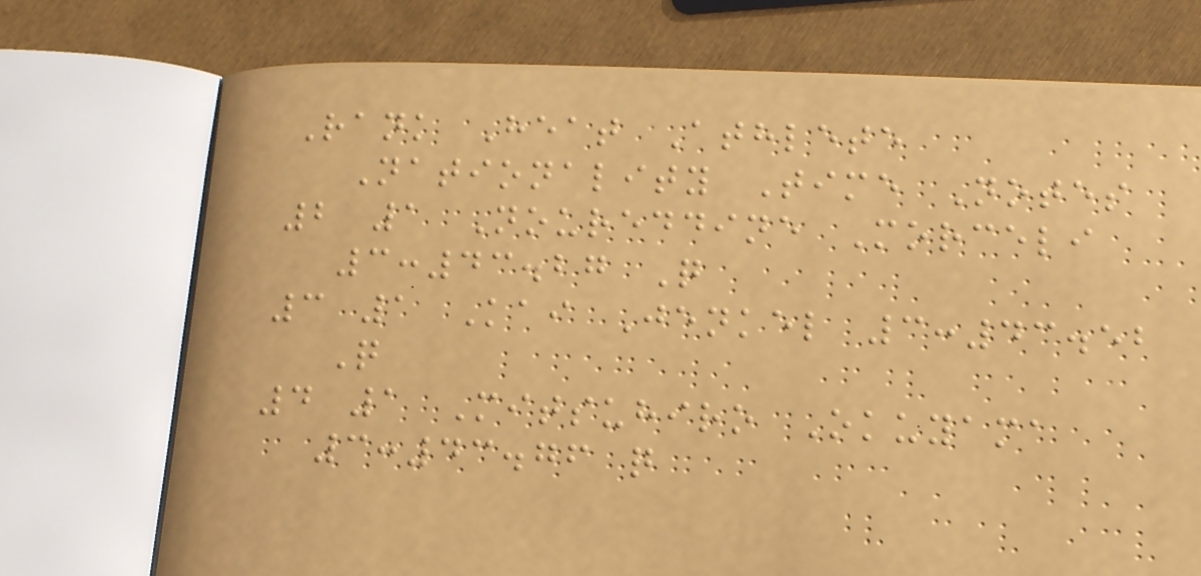Rank Heat Athlete
Nationality Time Notes
2 1 Noureddine Morceli
3:43.27 Q
3 1 Kai Jenkel 3:43.52
Q
4 1 Mitsuhiro Okuyama
3:43.76 q
